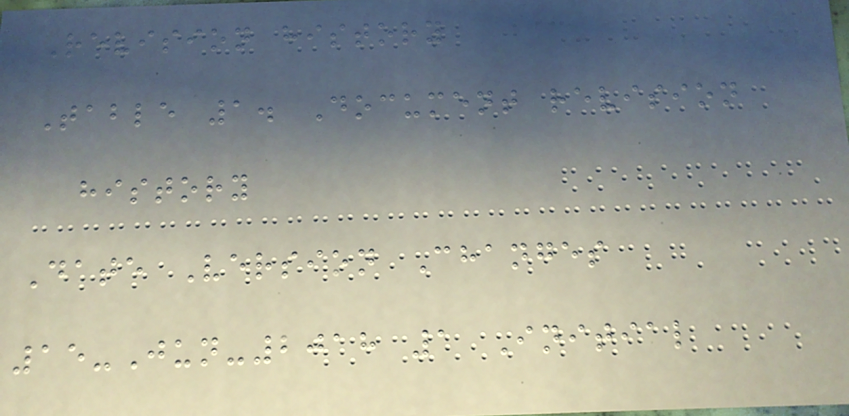Revision history
Table 1. Document revision
history
Date Version Changes
15-Jun-2018 1 Initial
